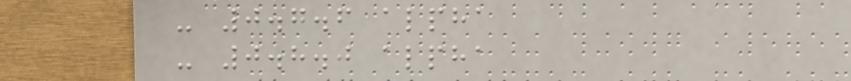- 0.7.6 alpha
- 0.8.0 alpha
